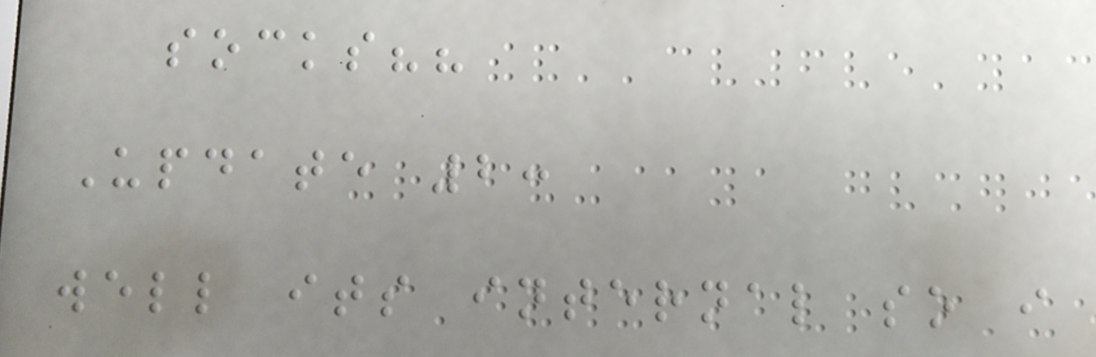socks??
Update 2:
well its internal so i
